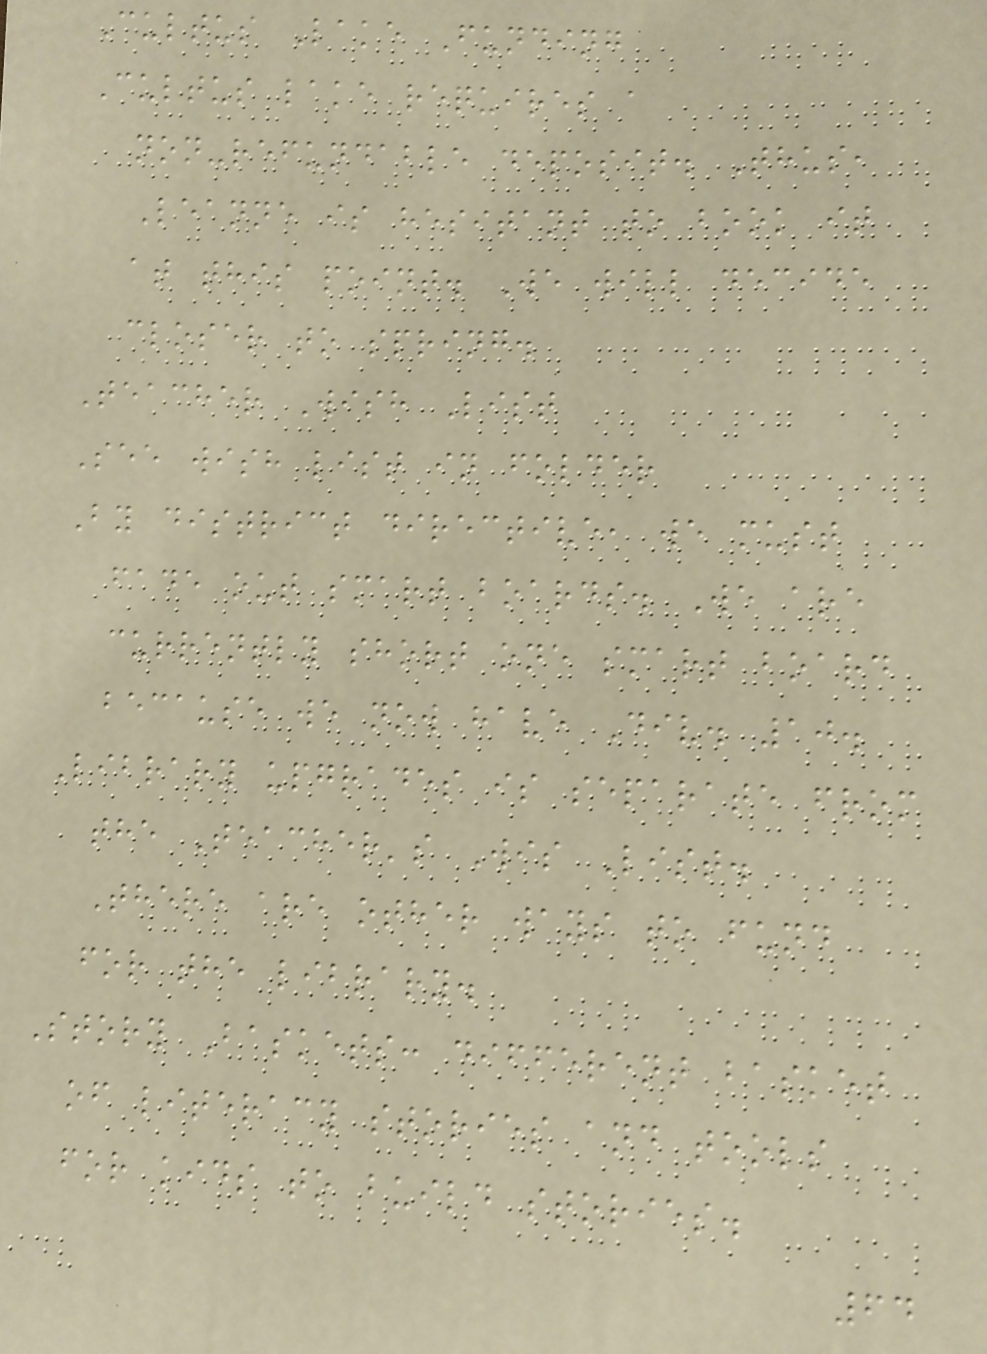Cultus Lake Funding
Cultus lake requires a
non-refundable deposit. Thus,
Leanne is hesitant to book it
at this point. We will decide
closer to spring.
Teacher Wish List
See wish list in folder
By district directive, we must
fade out smart boards. We are
currently short one smart board
because we now have Div. 10.
Library upgrades is separate from
the Teacher's Wis List.
There are other ways to fund
for the library.
Story Baskets: different basket
of literacy stories and tools
for kids to build stories.
64
